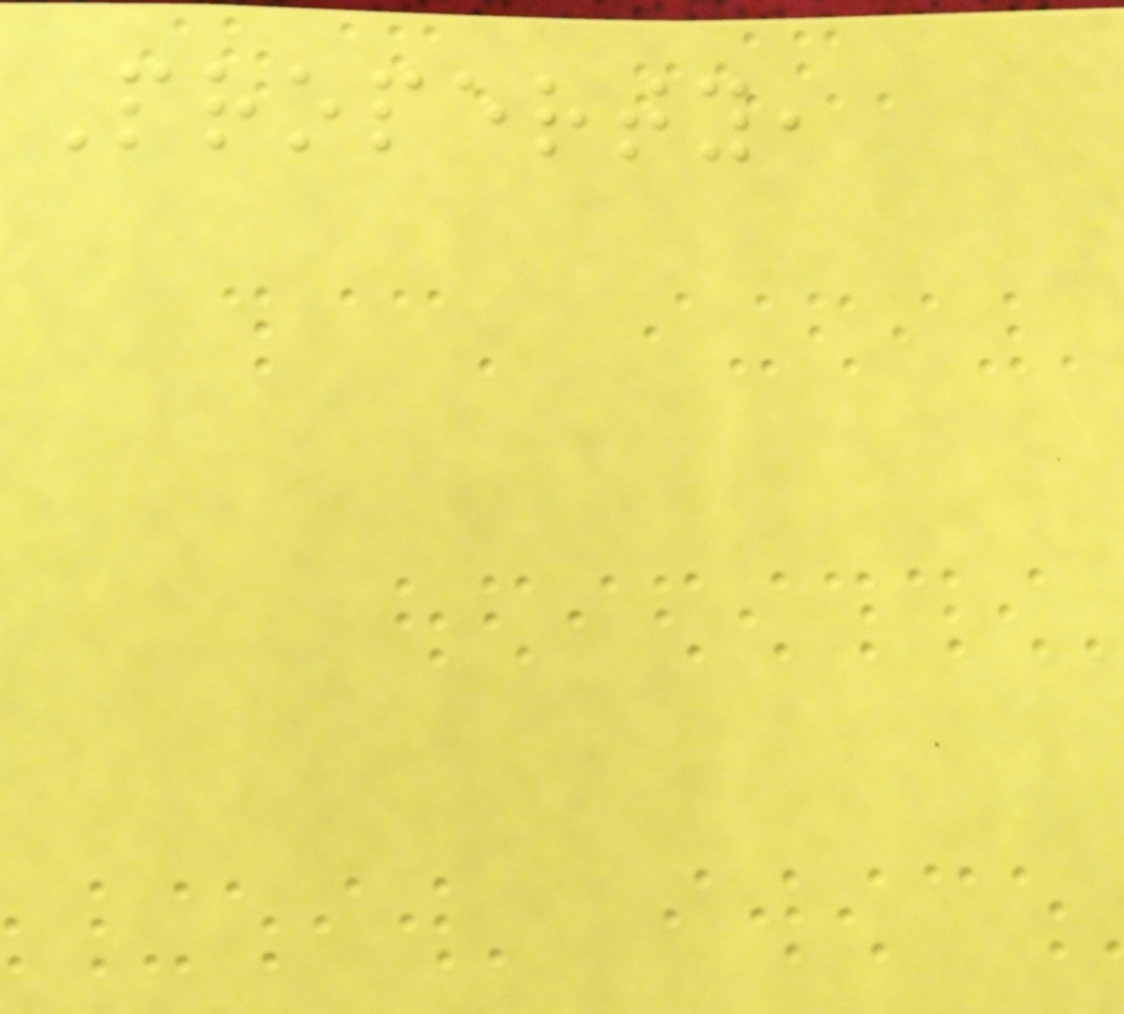Property,
